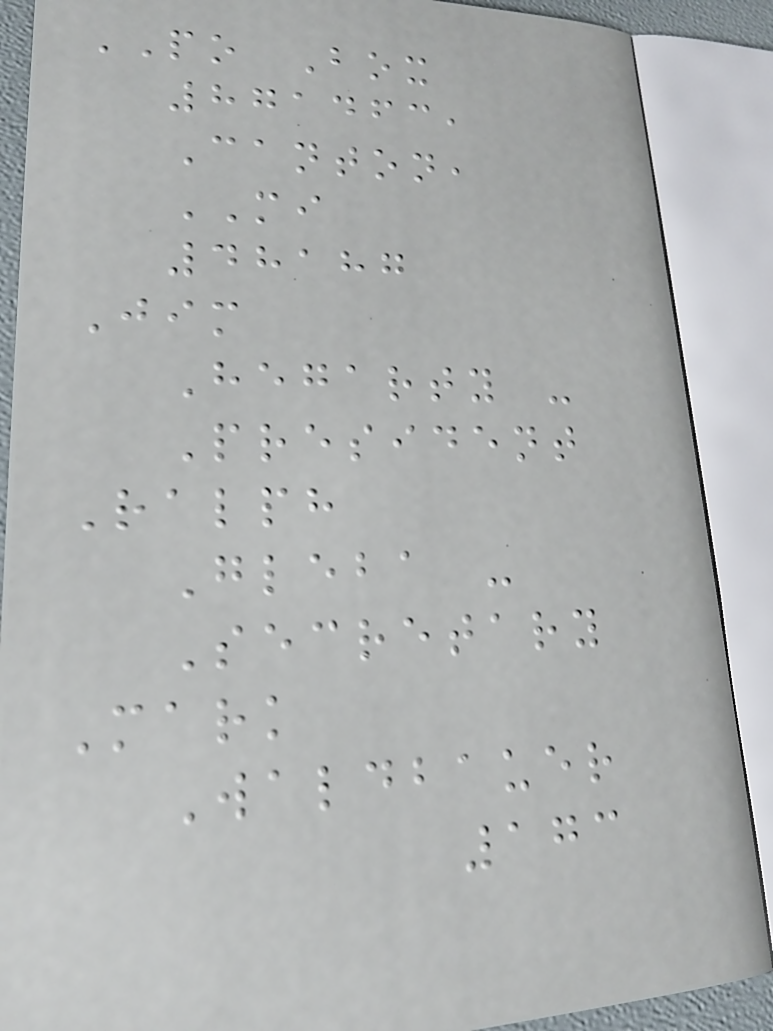PO Box
871463,
Canton,
MI
48187
Jim
Hegarty -
President
Ralph
Gleba -
Secretary
Mark
Waldbauer
173
